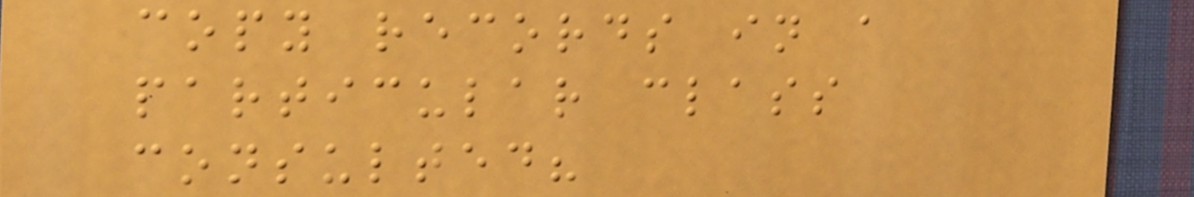copy records in a
particular class
consulted?
